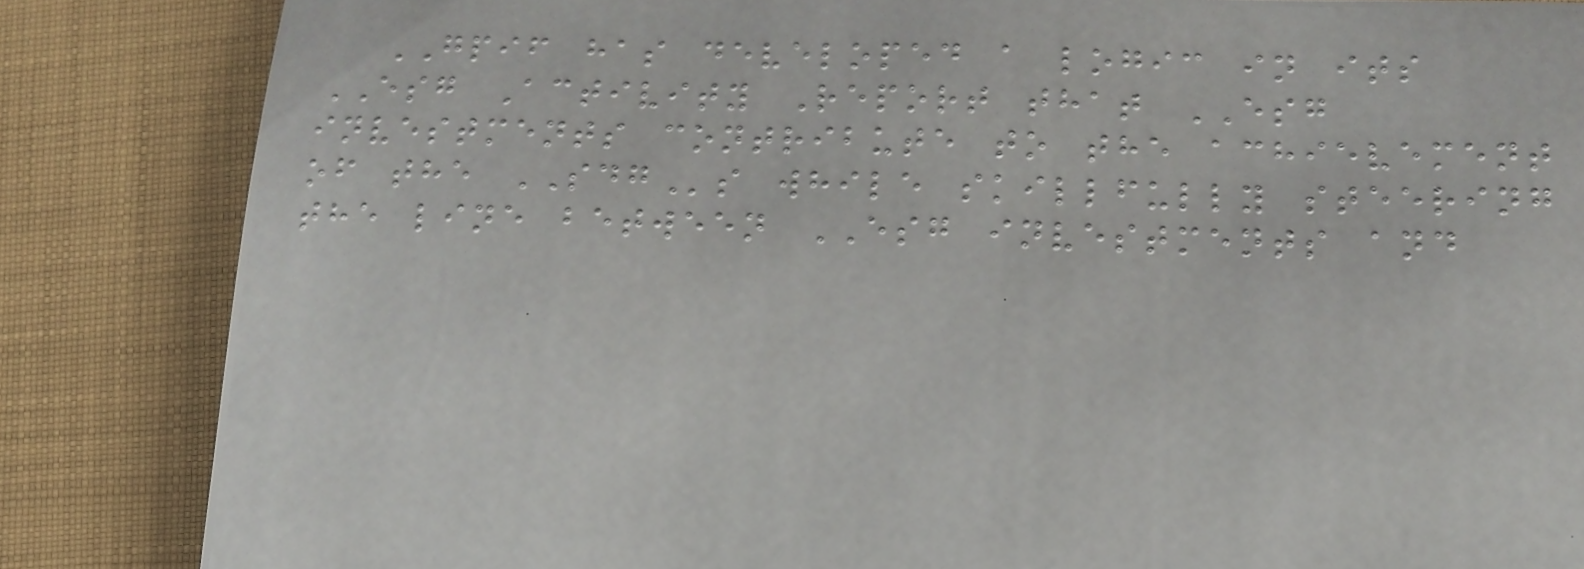GPIF has developed a logic in its
ESG Activity Report that ESG
investments contribute to the achievement
of the SDGs while skillfully steering
the line between ESG investments and
